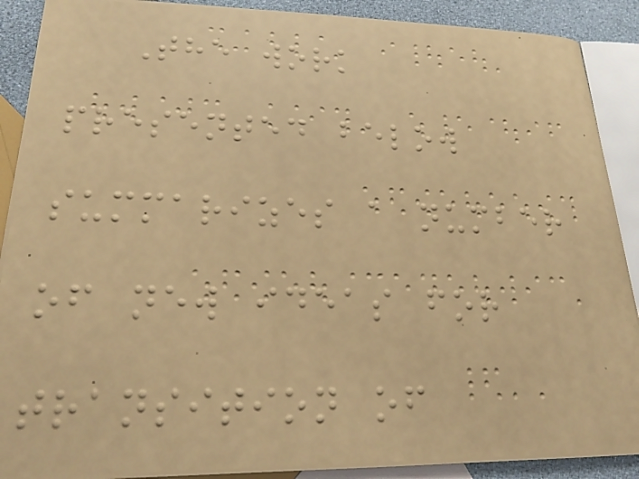The work
presented below
summarizes a number
of new ideas for
transition of
